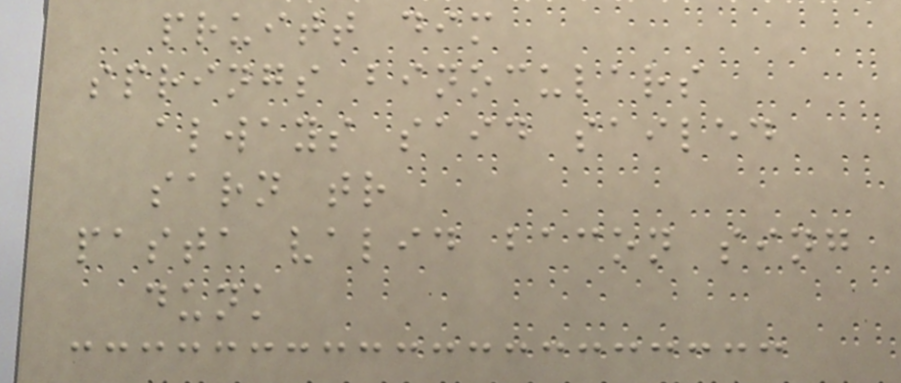pruitt dim
springs binoculars
always said sailed
sarn tr
pasta valid bacon sing
dunk
